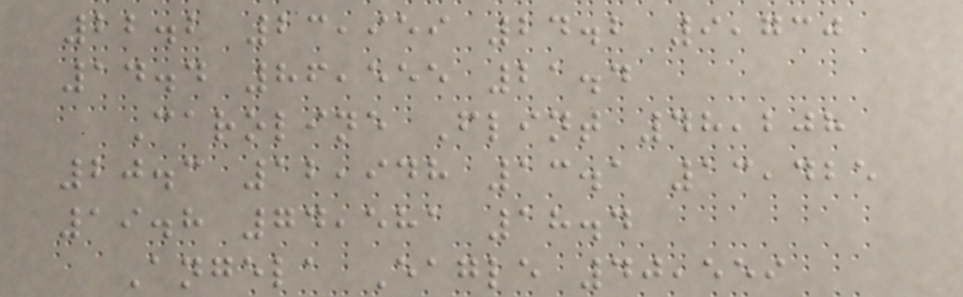22.2 23,959 24.2 9,730
14.4 86,555 21.4
Caroline Flint 48,208
20.3 12,948 13.1 13,425
19.8 74,581 18.4
Angela Eagle 40,559
